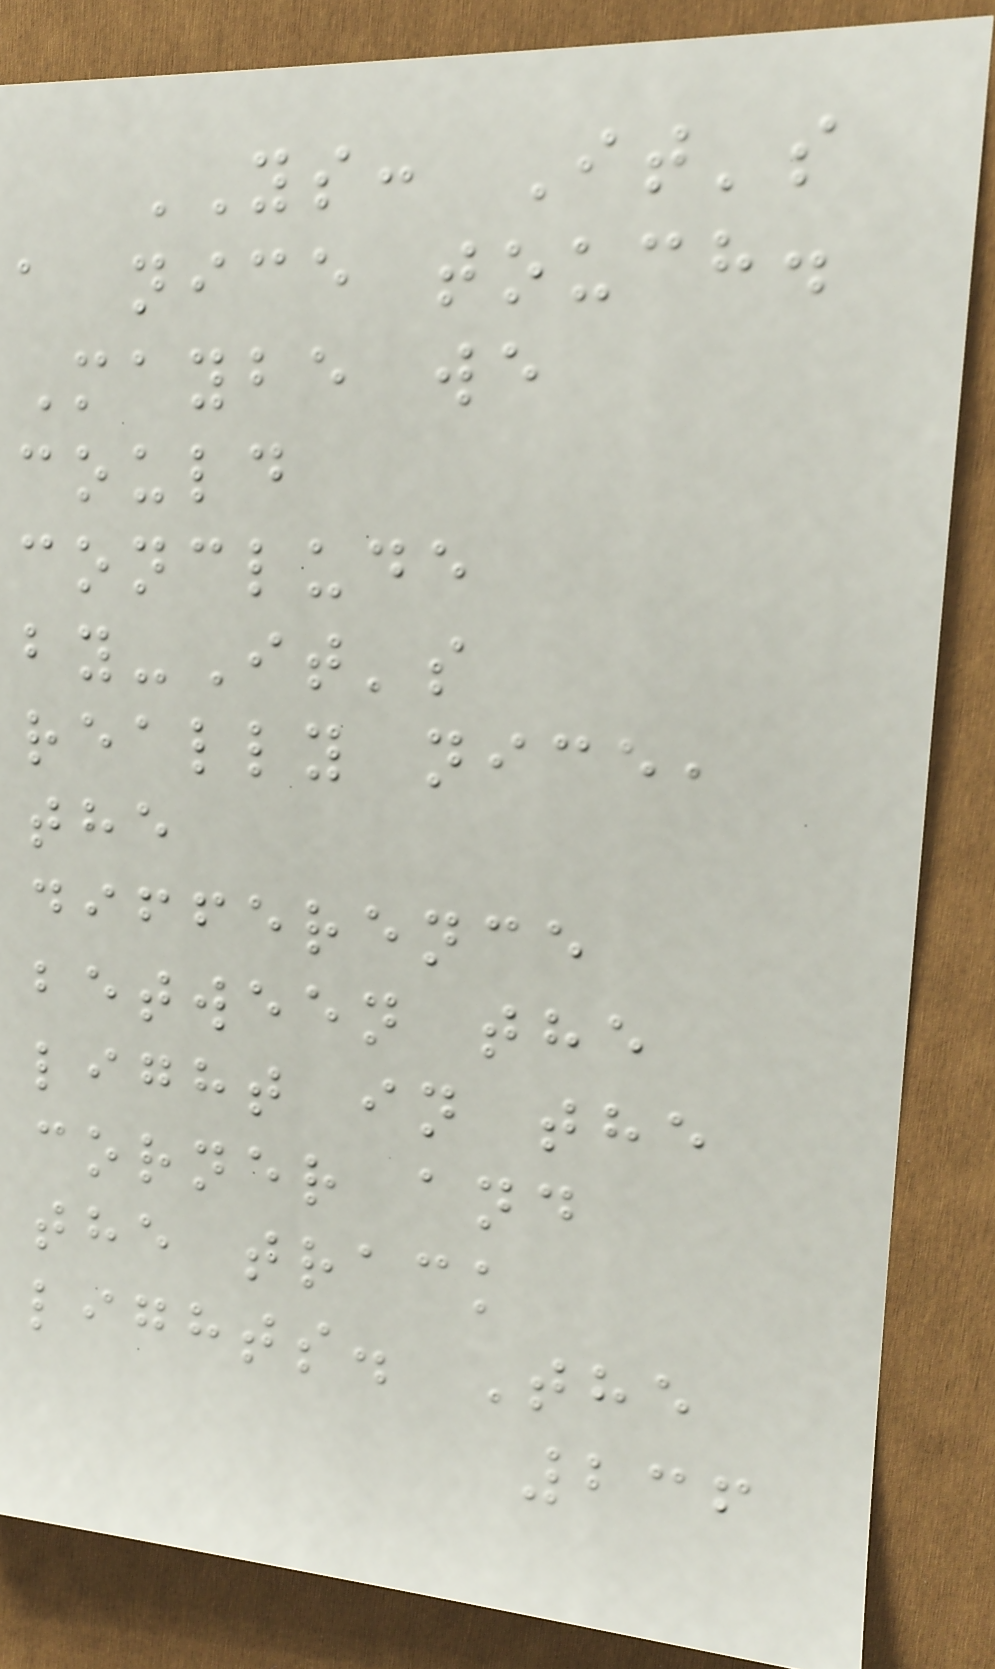YS: It's
a nice touch.
Maybe we
could
conclude
by-It's
really nice,
the
difference
between the
light in the
corner and
the track
lights. The
236
